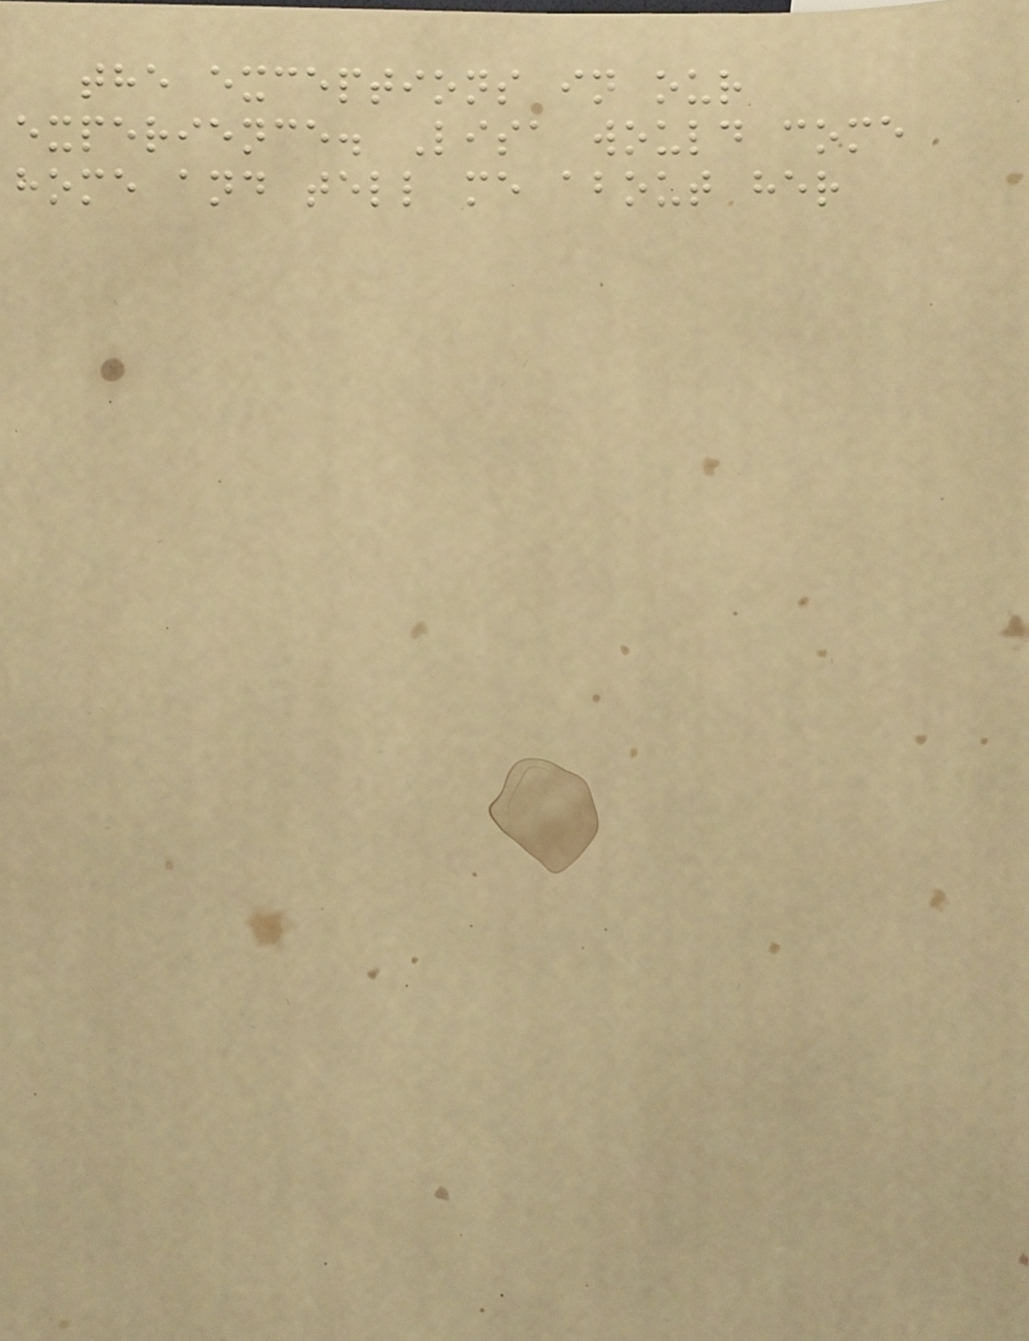the exceptions in our
experience. Lisa would come
home and tell me about her
